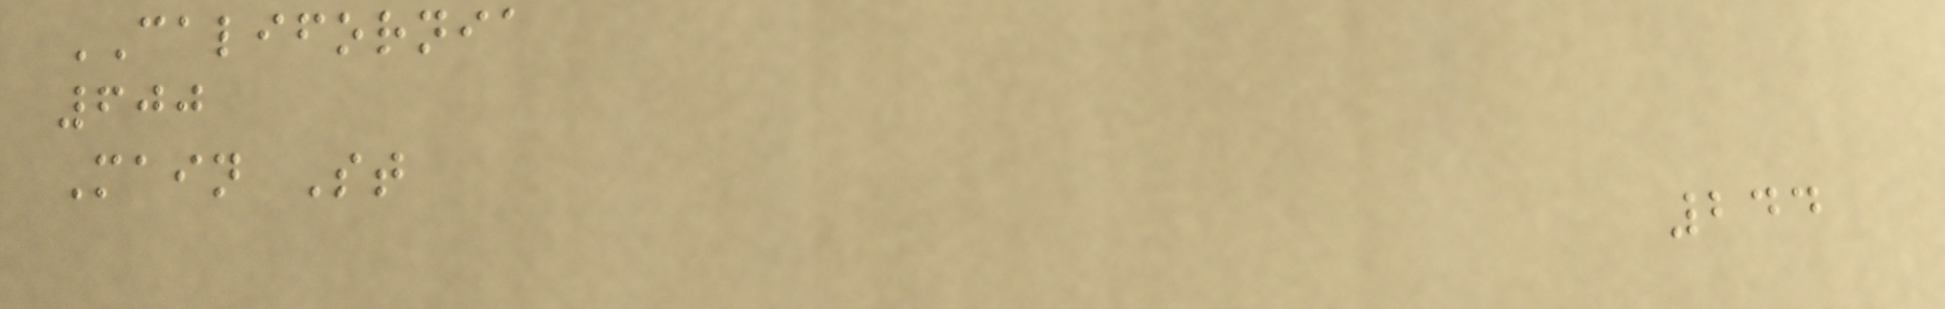CALIFORNIA
600
Main St
244
